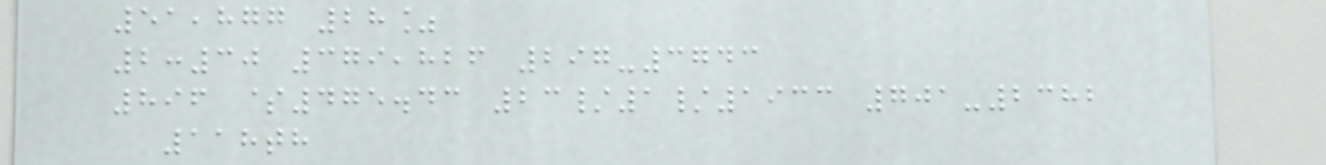51,877 28%
2:30 379,826 297-3743
896 $475.43 23/1/1933 701-2382
118th
